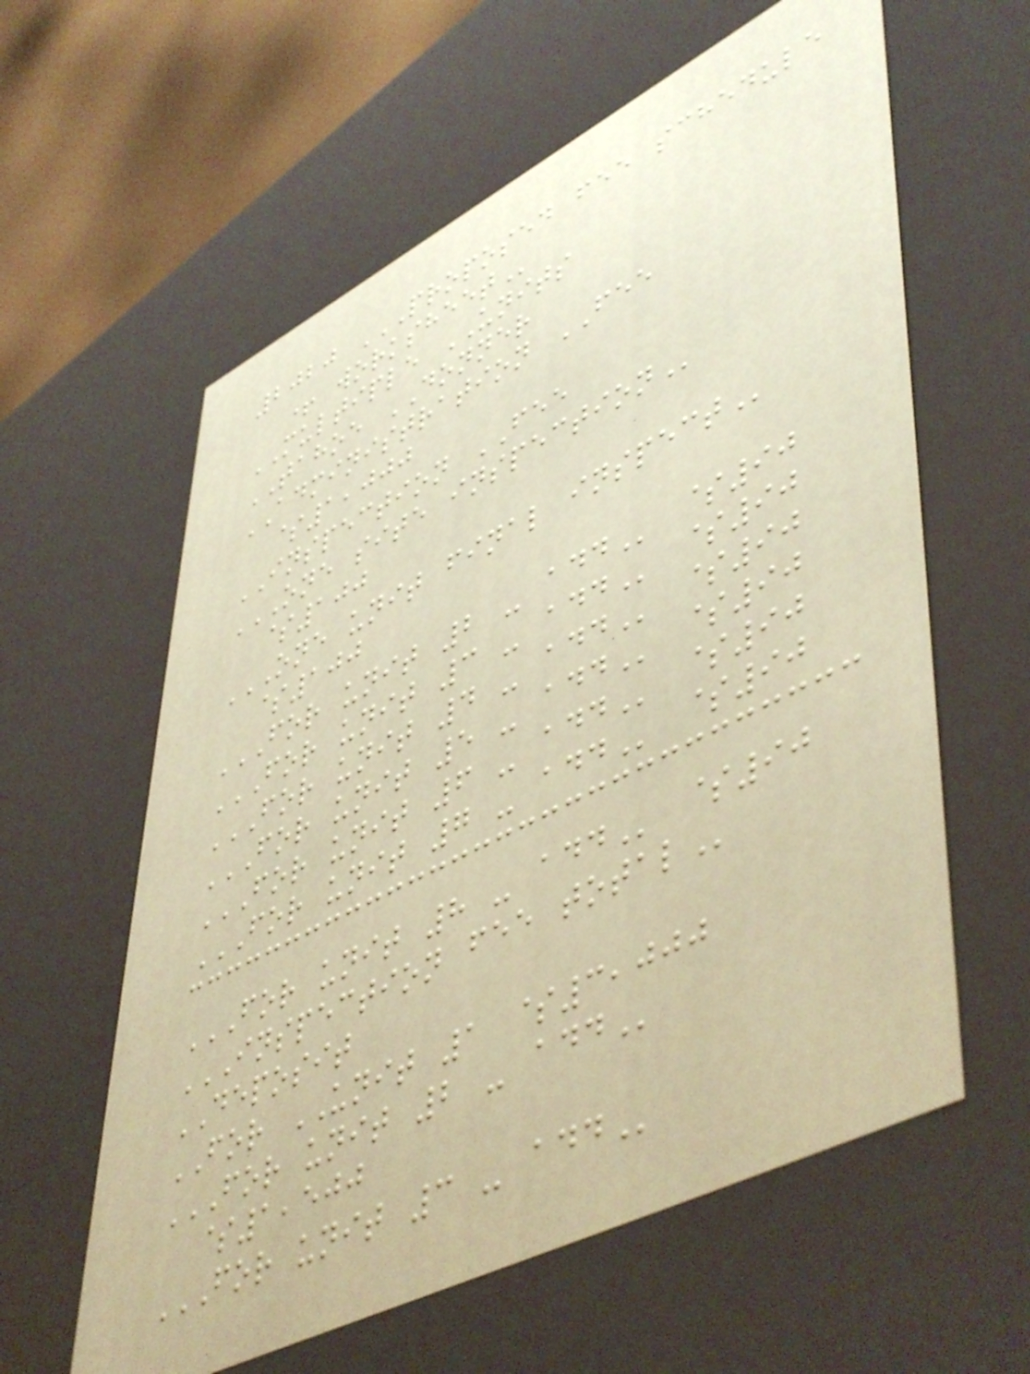2020 PROPOSED FEE SCHEDULE
+ WORKSHEET
MULTIPLE UNITS
TAHOE DONNER
ADMINISTRATION FEE
$1,000
INSPECTION FEE
ONE SITE INSPECTION
$100
ONE UNIT FINAL INSPECT
$100
FOR UNIT 2 - ADD $90
FOR UNIT 3 - ADD $90
FOR UNIT 4 - ADD $90
FOR UNIT 5 - ADD $90
FOR UNIT 6 - ADD $90
FOR UNIT 7 - ADD $90
FOR UNIT 8 - ADD $90
INSPECTION FEE TOTAL
DEPOSIT
FOR UNIT 1 $3,000
FOR UNIT 2 - ADD
$1,500
FOR UNIT 3 - ADD
